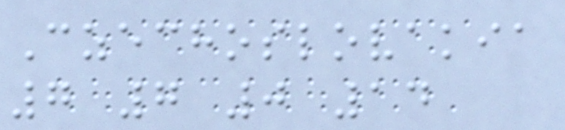Czechoslovakia
7 7 0 14
